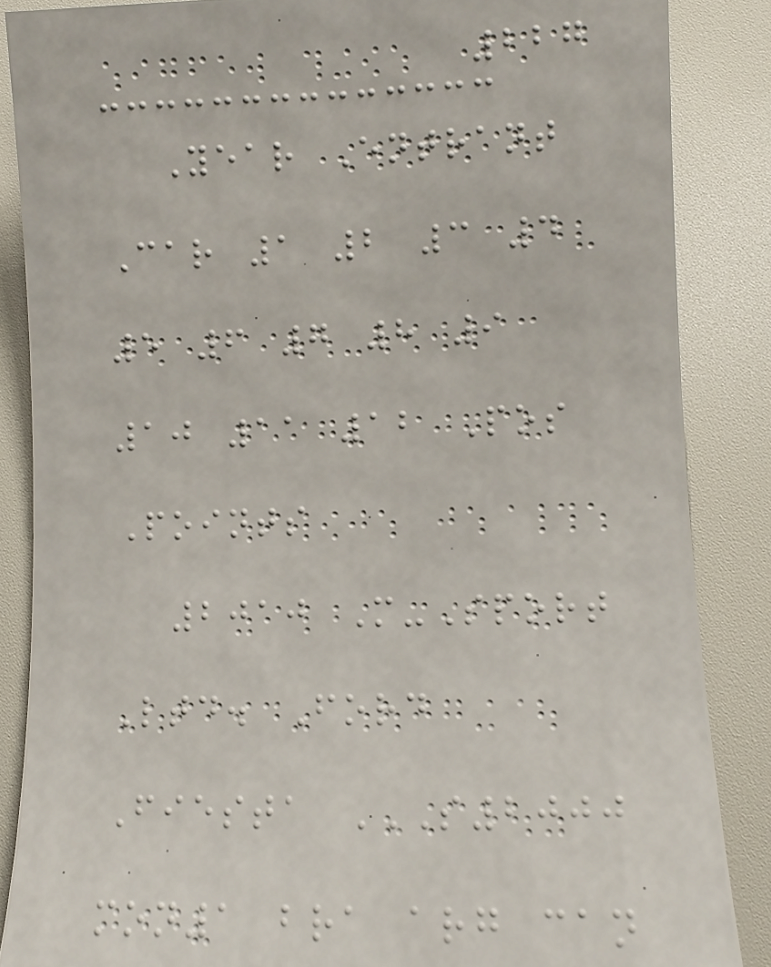227
Year Entrant
Car 1 2 3 4
5 6 7 8 9
10 11 12 Pos
Points
2010 M-Sport
Ltd. Ford
Fiesta S2000
MON1 BRA ARG CAN
